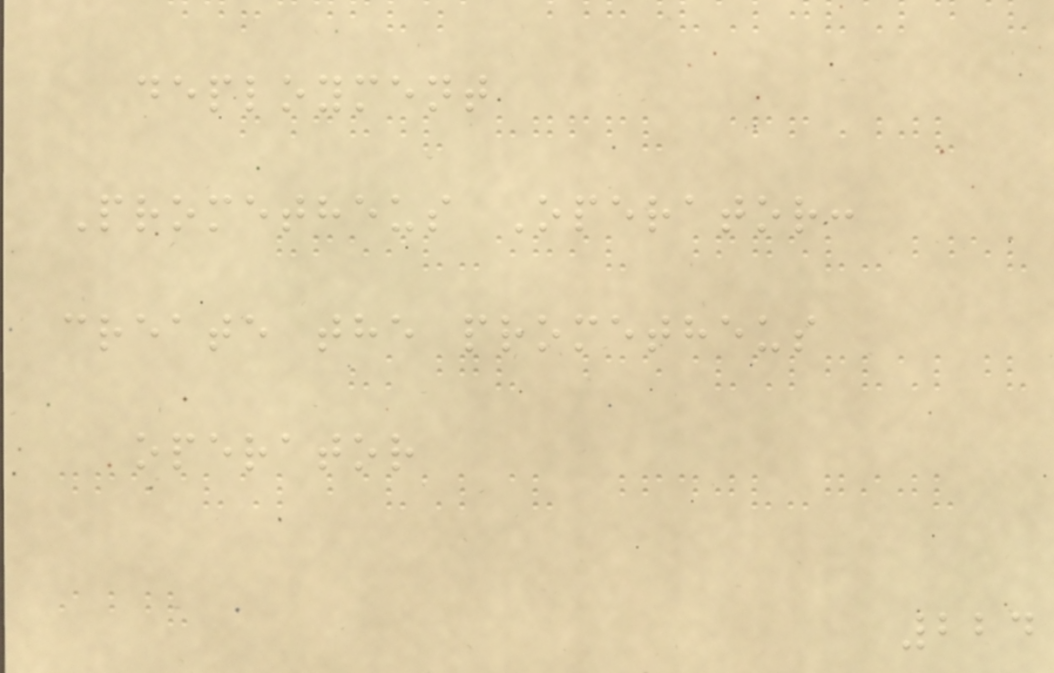deployment
Prometheus Operator:
create the prometheus
operator
224
